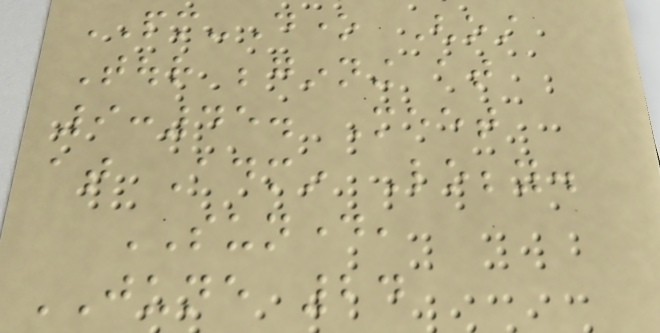PM-Done Ghost
Tour beginning at
9:45. Meet
at Admin Lobby.
SUNDAY,
JUNE 24
